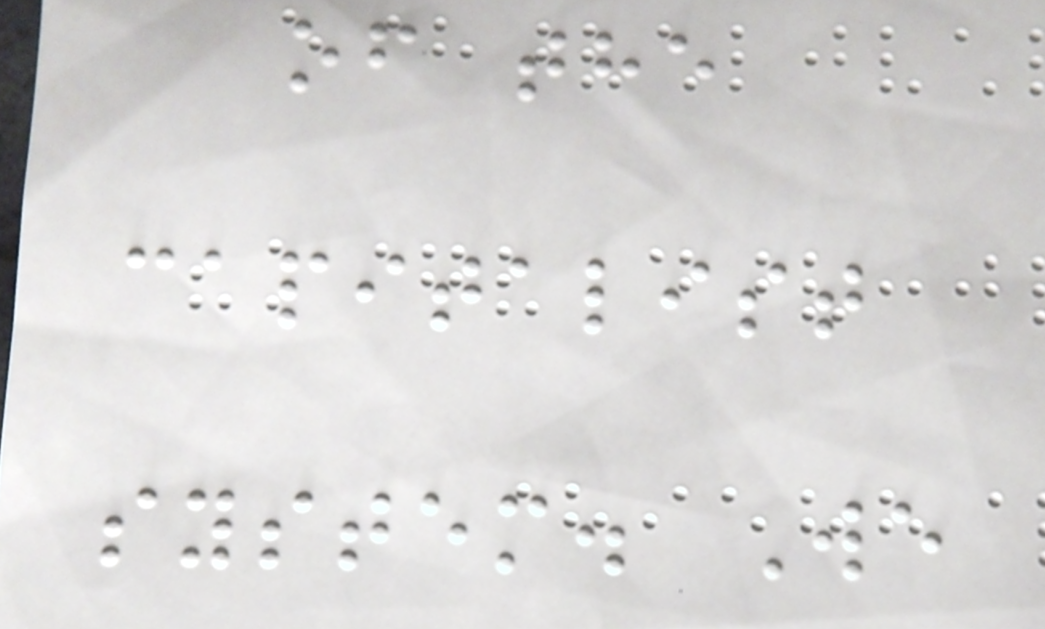of the
capitalist
system. We
